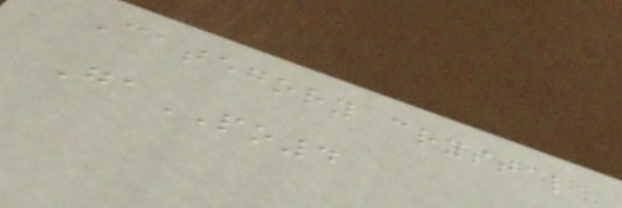Category crystal
GaPO4
